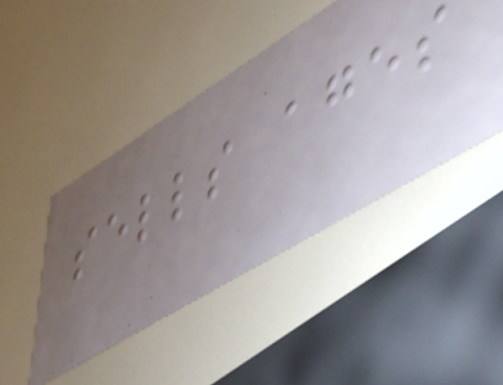sells ages
